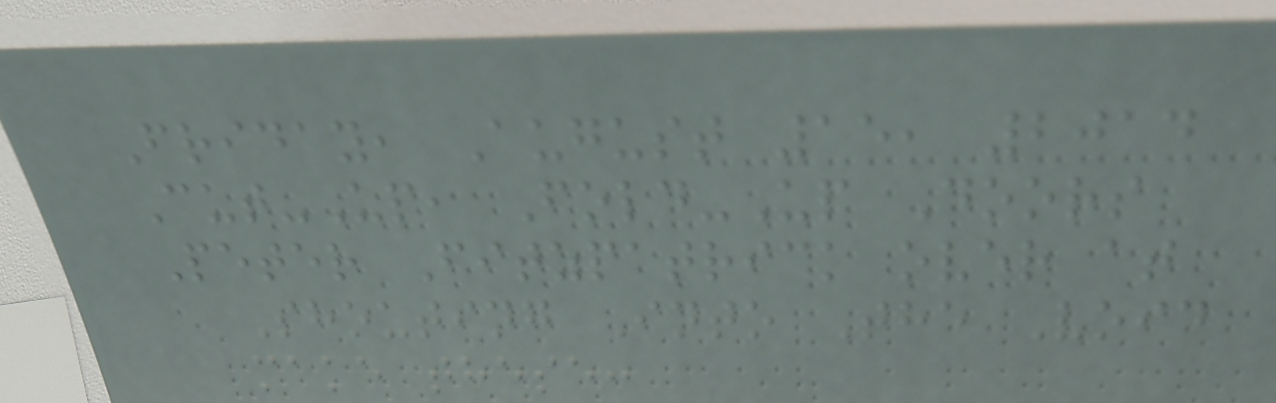Friday, August 15, 2014
Cut-Up, Fold-Up Doors
Peter Fitzpatrick over at
Shouting Into The Void
make these:
